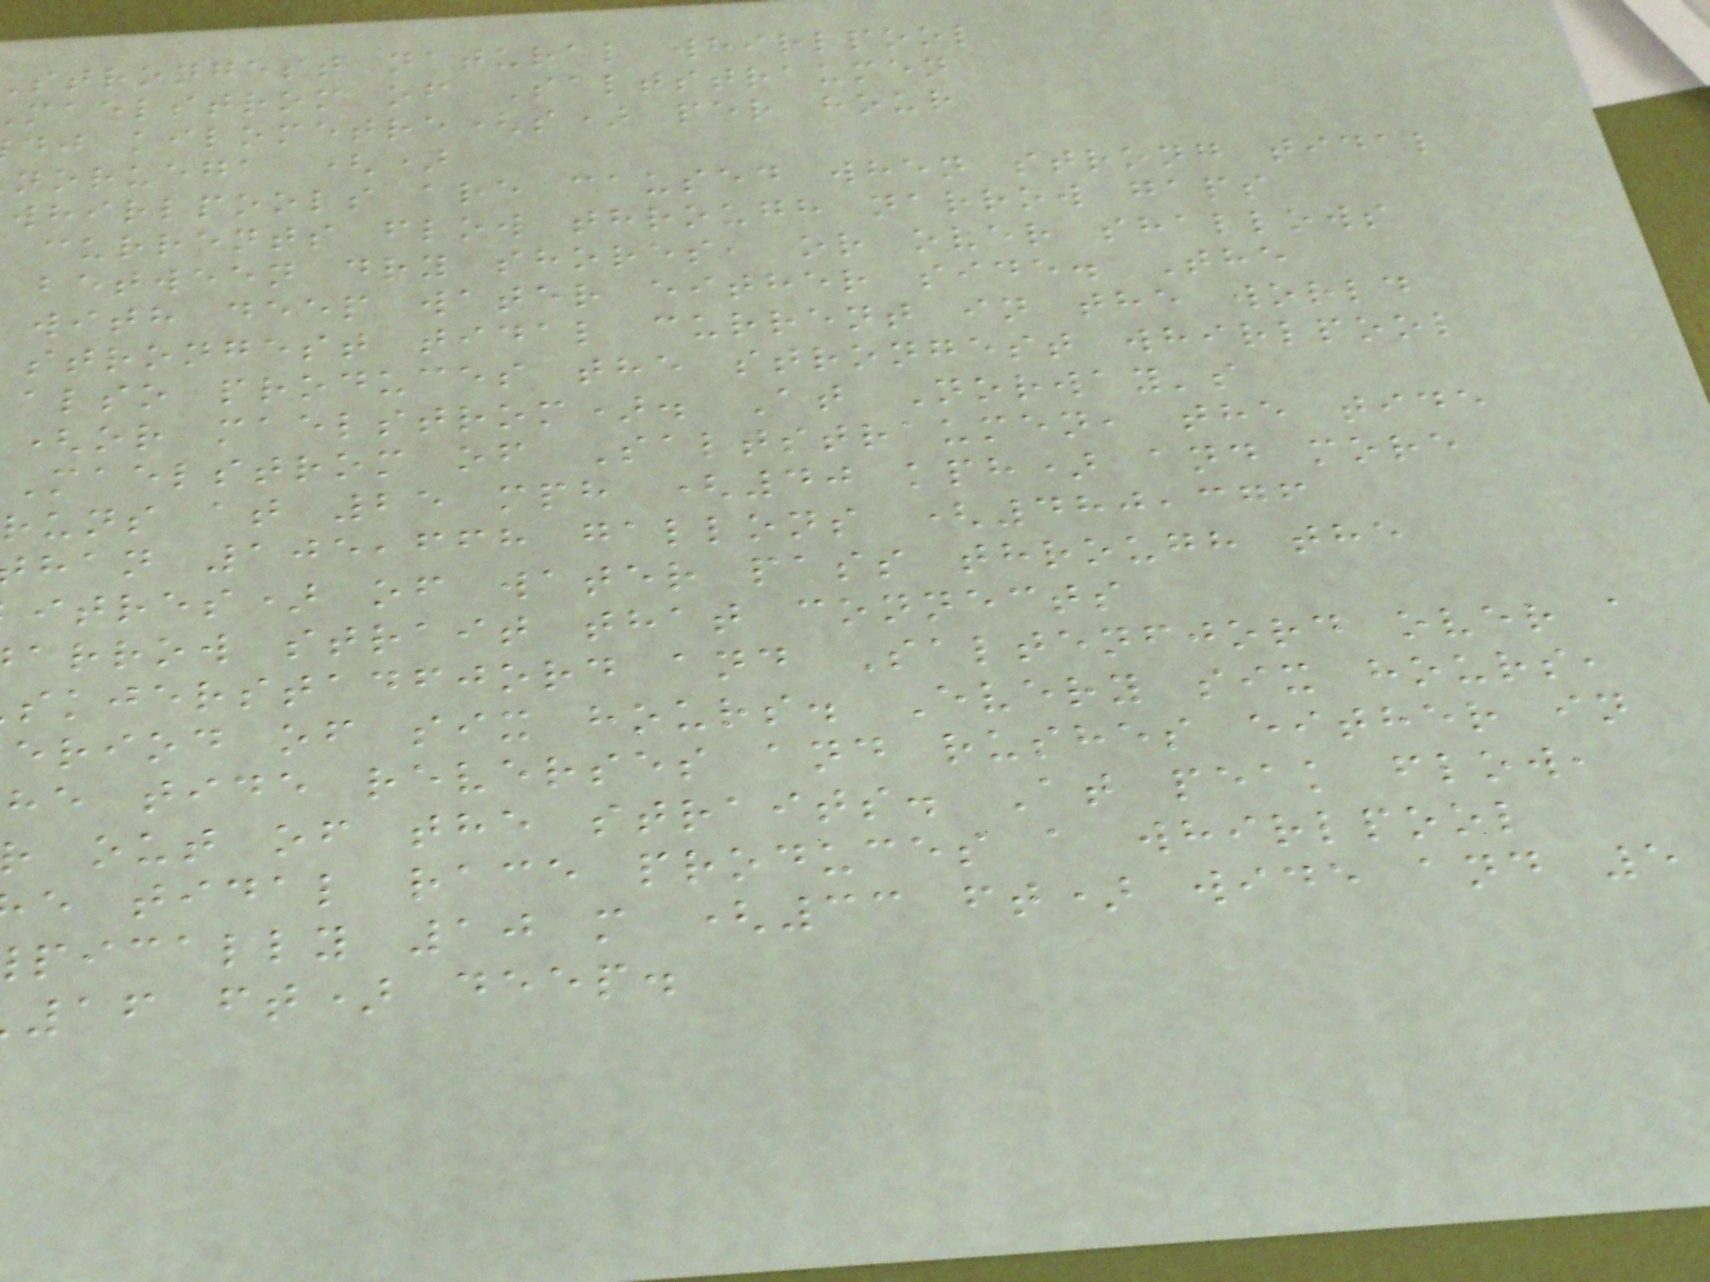strongest natural whirlpool
maelstrom of Saltstraumen
dj kilometre(s) per hour
noruega ()
whirlpools are caused when strong tidal
currents flow through narrow gaps
between dry shores, or over shallows
with deep water either side. The
strongest tidal current in the world
also produces the strongest whirlpool
(or maelstrom). At Norway's
Maelstrom of Saltstraumen, the tide
runs at 25 mph (40 kph) and more
han 105,668 gallons (480,376
itres) of water pass through the
arrow strait that connects
skjerstadfjord and Saltenfjord over a
eriod of six hours. Every six hours,
he tide reverses and rushes either in
out of the straits. At peak flow,
e tidal race produces a whirlpool
pically 10 m (33 ft) wide and 5
16 ft) deep.
